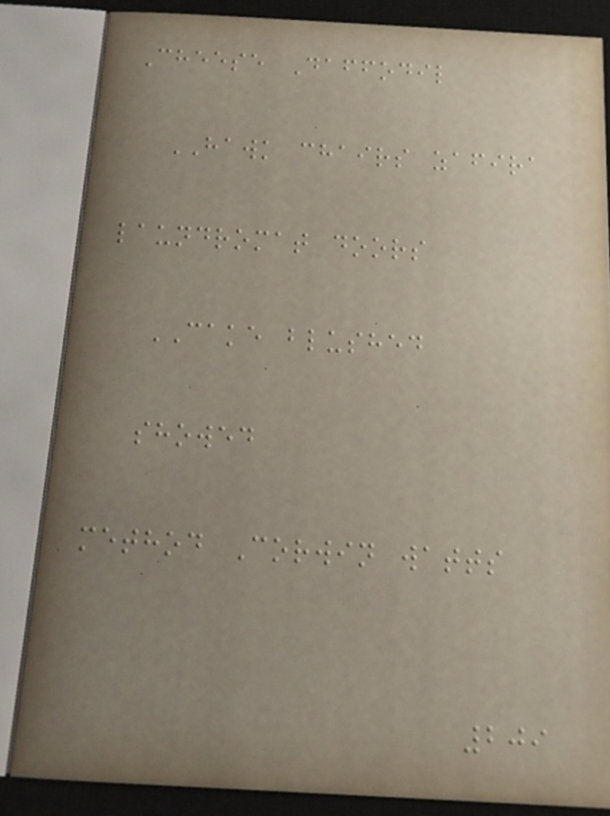Cheese Daffodil
HAWK chairs zafira
laundromat doors
CAKE blushed
showed
method Corwin watts
209
